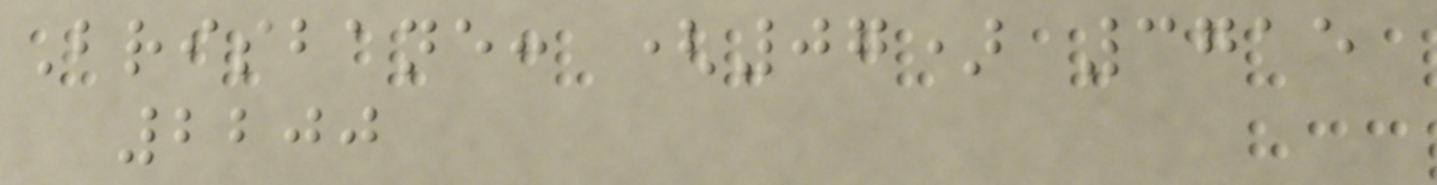Brisbane: (07) 3715
2200
